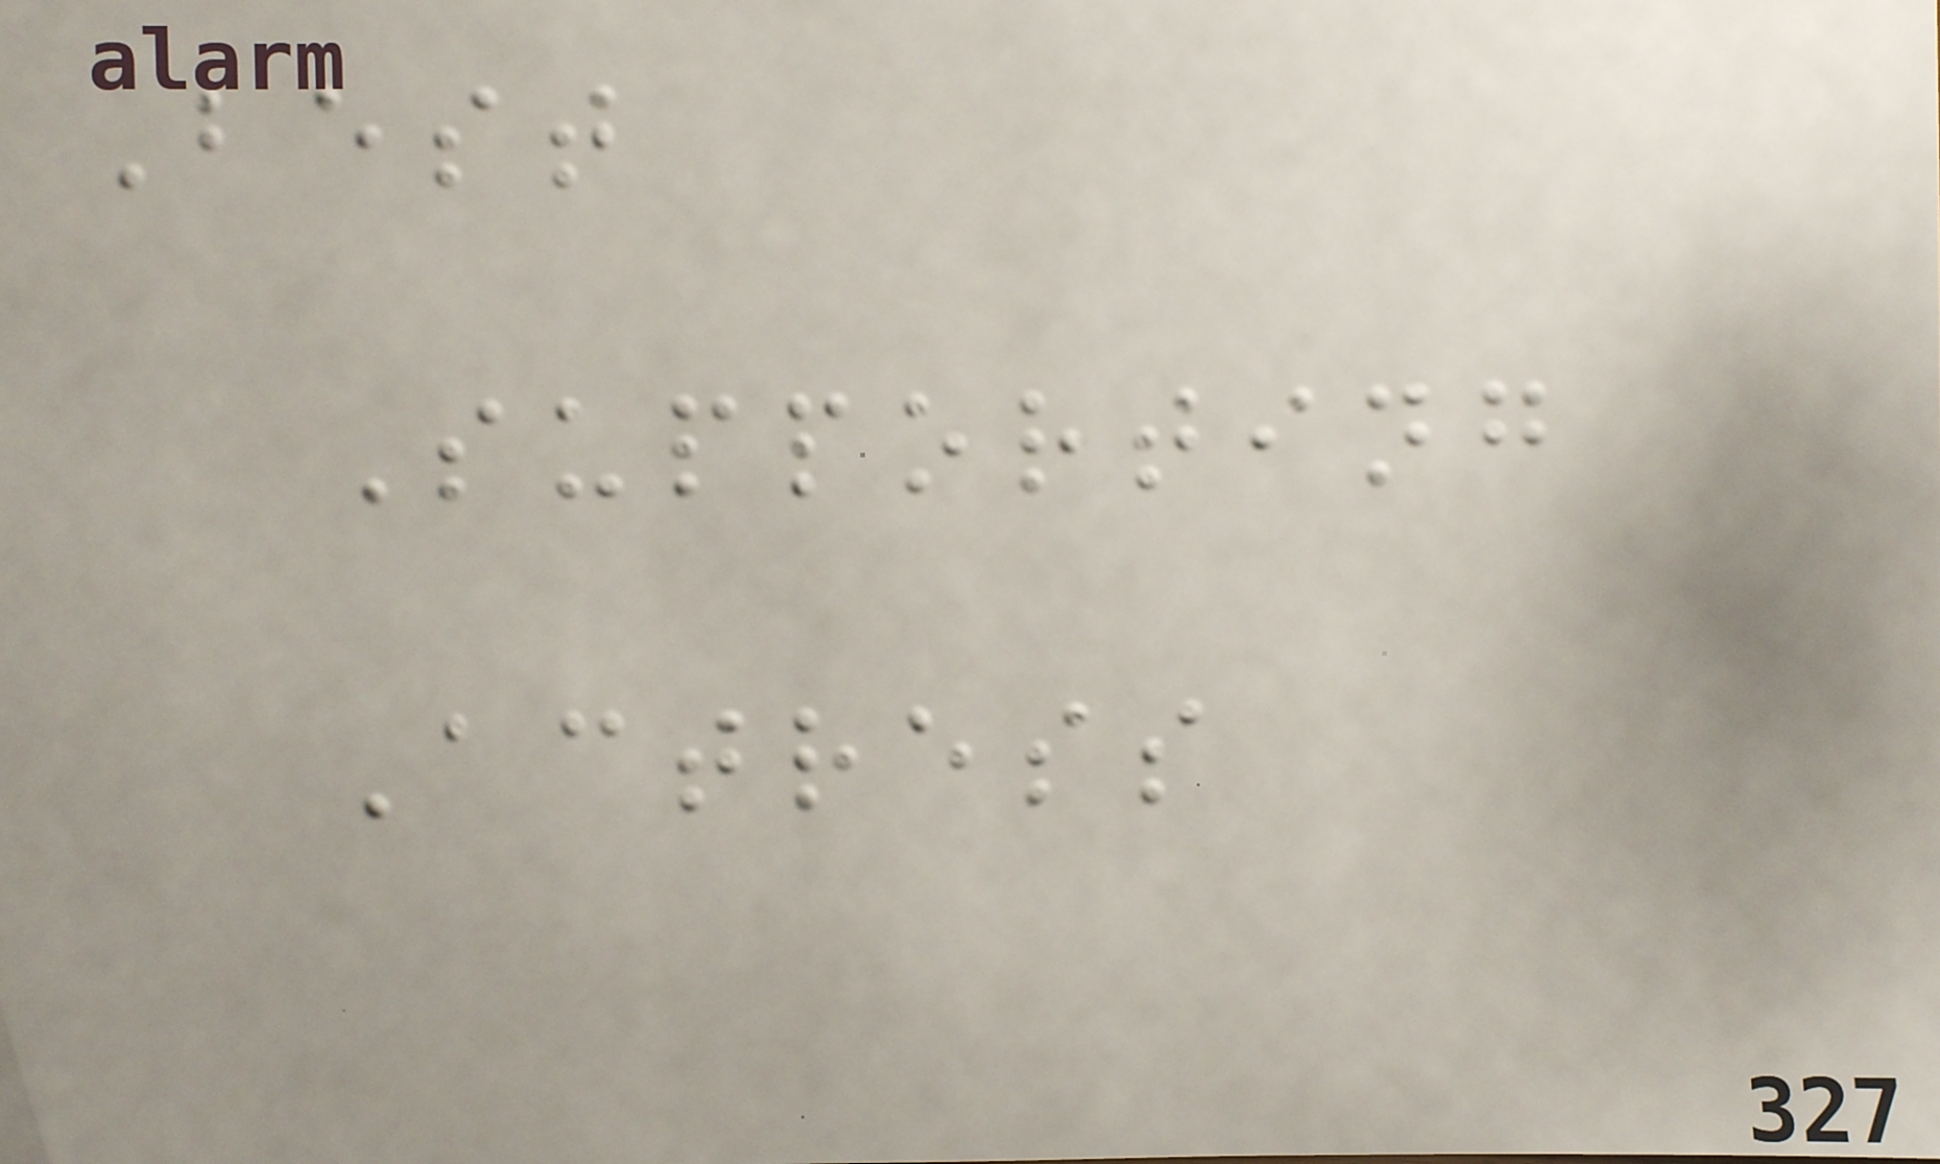Best
Supporting
Actress
